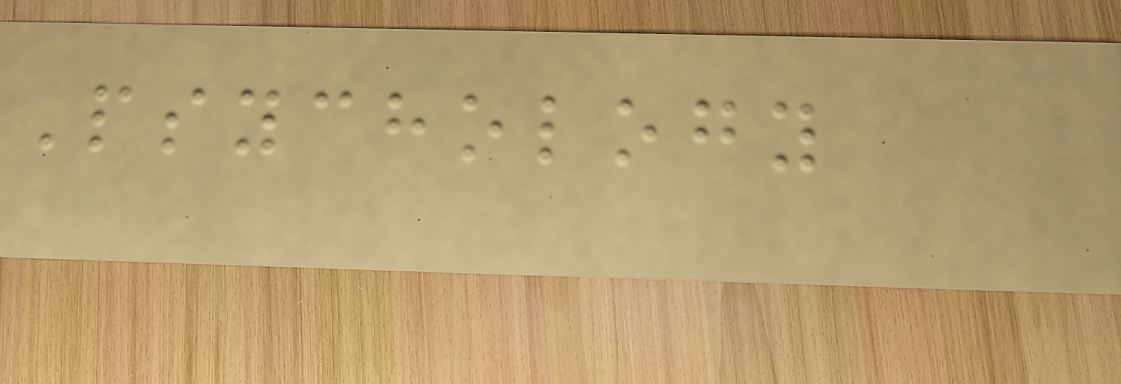Psychology
